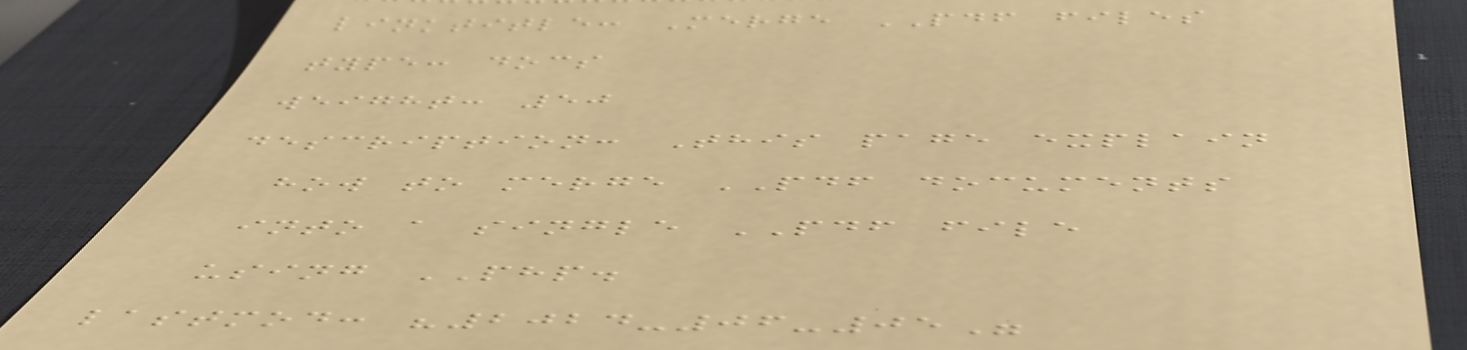linktitle: Merge PDF files
type: docs
weight: 50
description: This page explain
how to merge PDF documents
into a single PDF file
using PHP.
lastmod: "2024-06-05"
